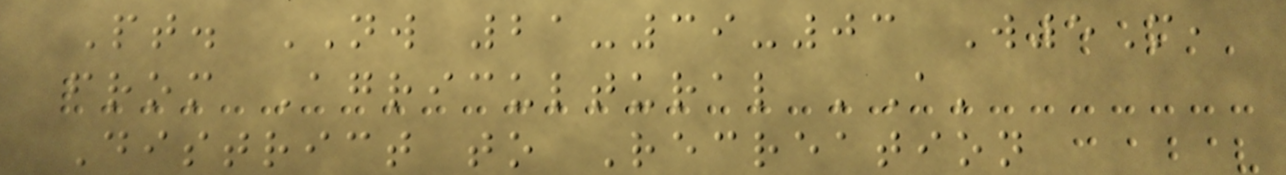Pt. NW 21-39-03 W5M,
from Agricultural 'A'
District to Recreation
